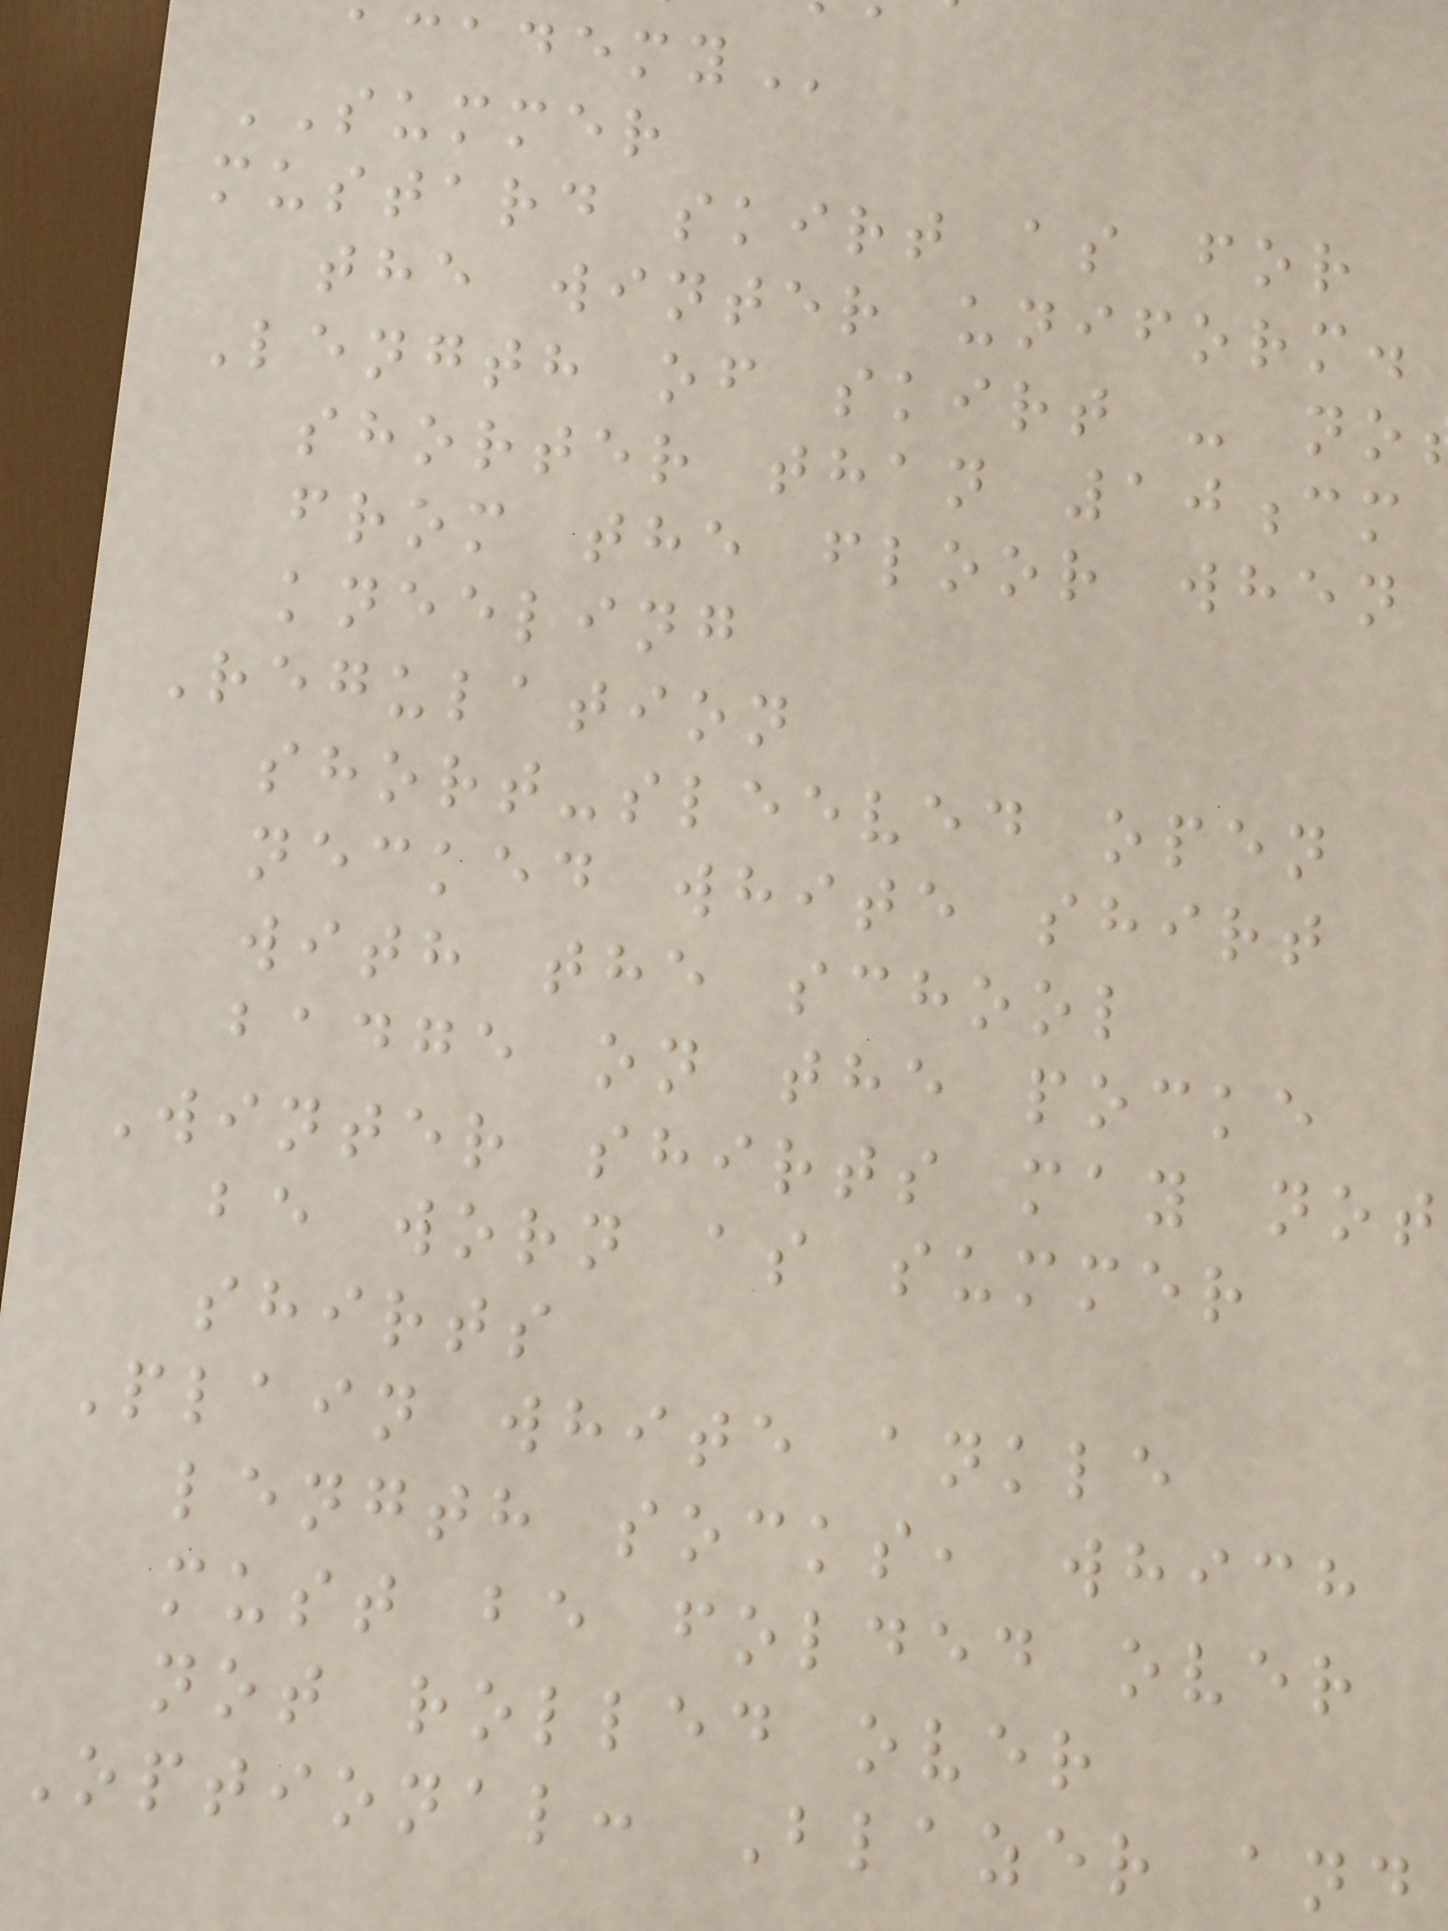SUMMER
mustard skirt as for
the winter uniform.
Length of skirt - no
shorter than 10cm
from the floor when
kneeling
Regulation
short-sleeved open
necked white shirt
with the school
badge on the pocke
Winter shirts may not
be worn as summer
shirts
Plain white ankle
length socks, which
must be folded over
not rolled over
Optional: Blazer and
